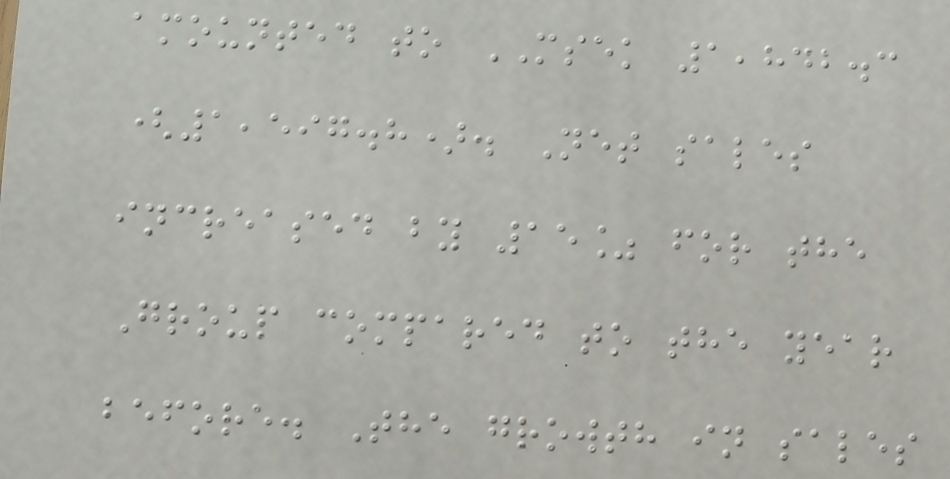amounted to MSEK 1,842.3
(1,597.8). Net sales
increased by 15% for the
Group compared to the year
before. The growth in sales
